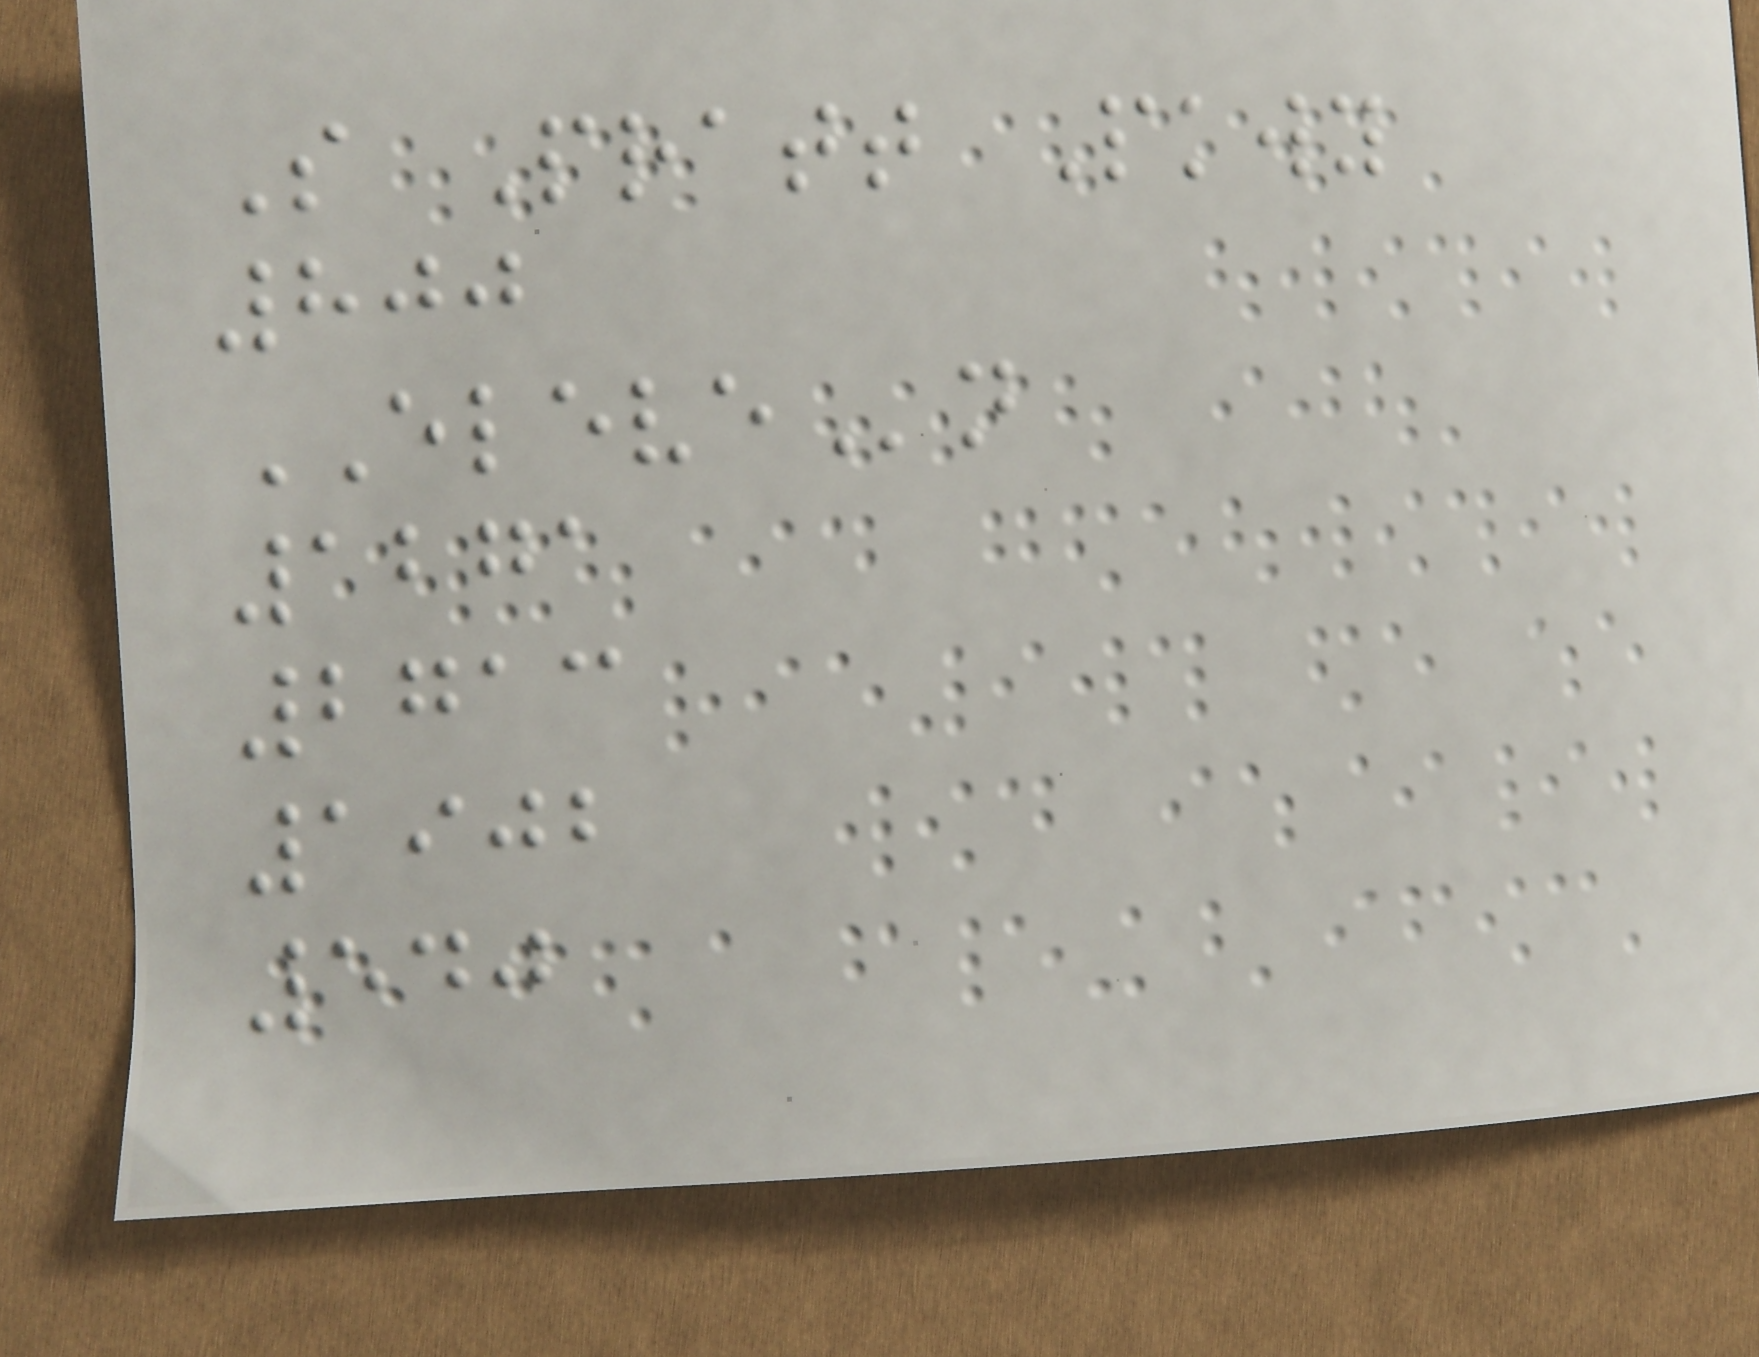S Pratt Pkwy
800
ELEVEn
1271
2713
1902
540
